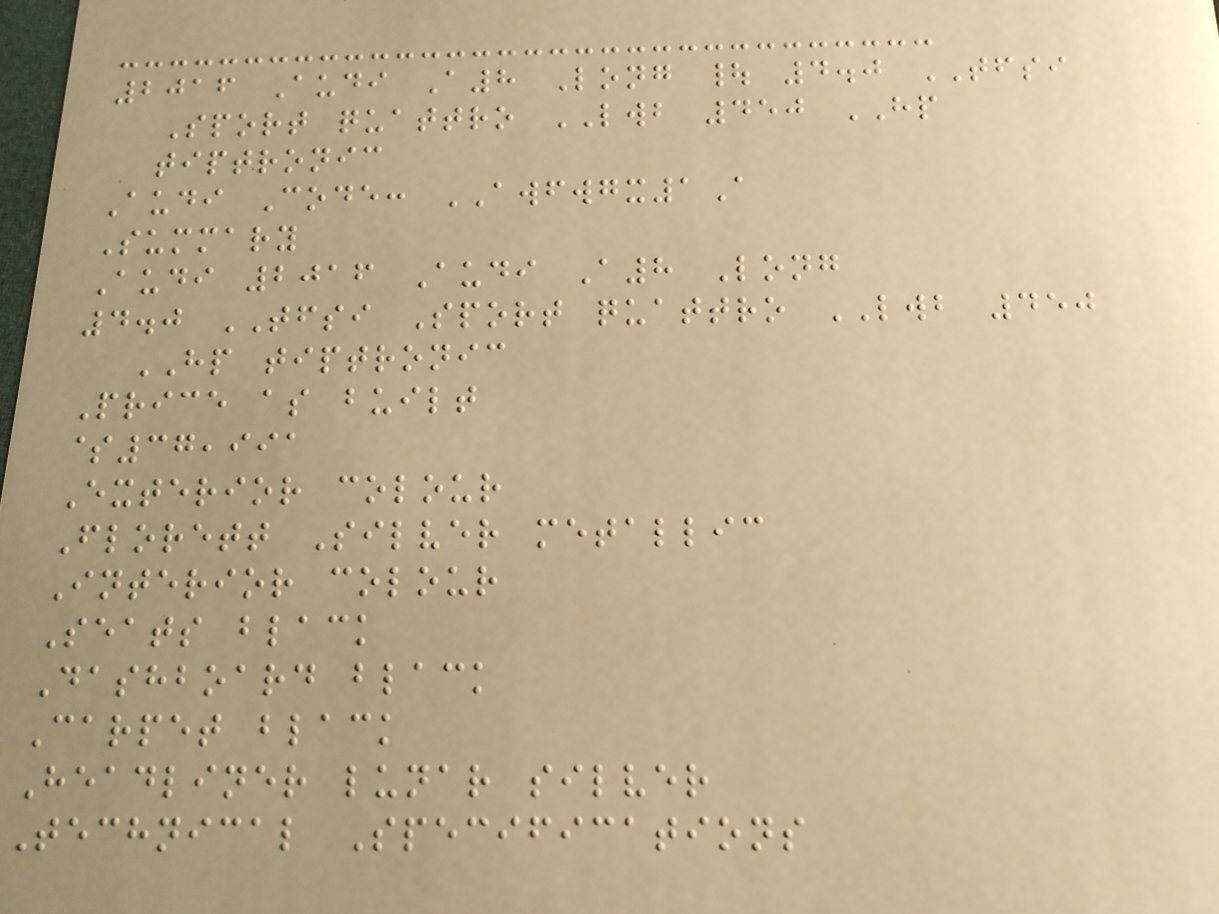2016 Audi A8 Long | 4.0 TFSI
Sport quattro LWB 450 HP
tiptronic
Audi Code: AWFWGX1A
Summary
Audi 2016 Audi A8 Long
4.0 TFSI Sport quattro LWB 450
HP tiptronic
Price as built
$37,991
Exterior colour
Florett Silver metallic
Interior colour
Seats black
Dashboard black
Carpet black
Headliner lunar silver
Technical Specifications
